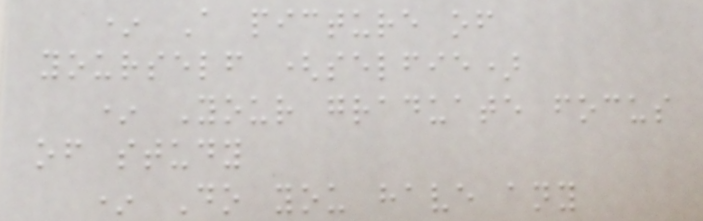* A picture of
yourself (selfie)
* Your graduate focus
of study
* Do you have any
